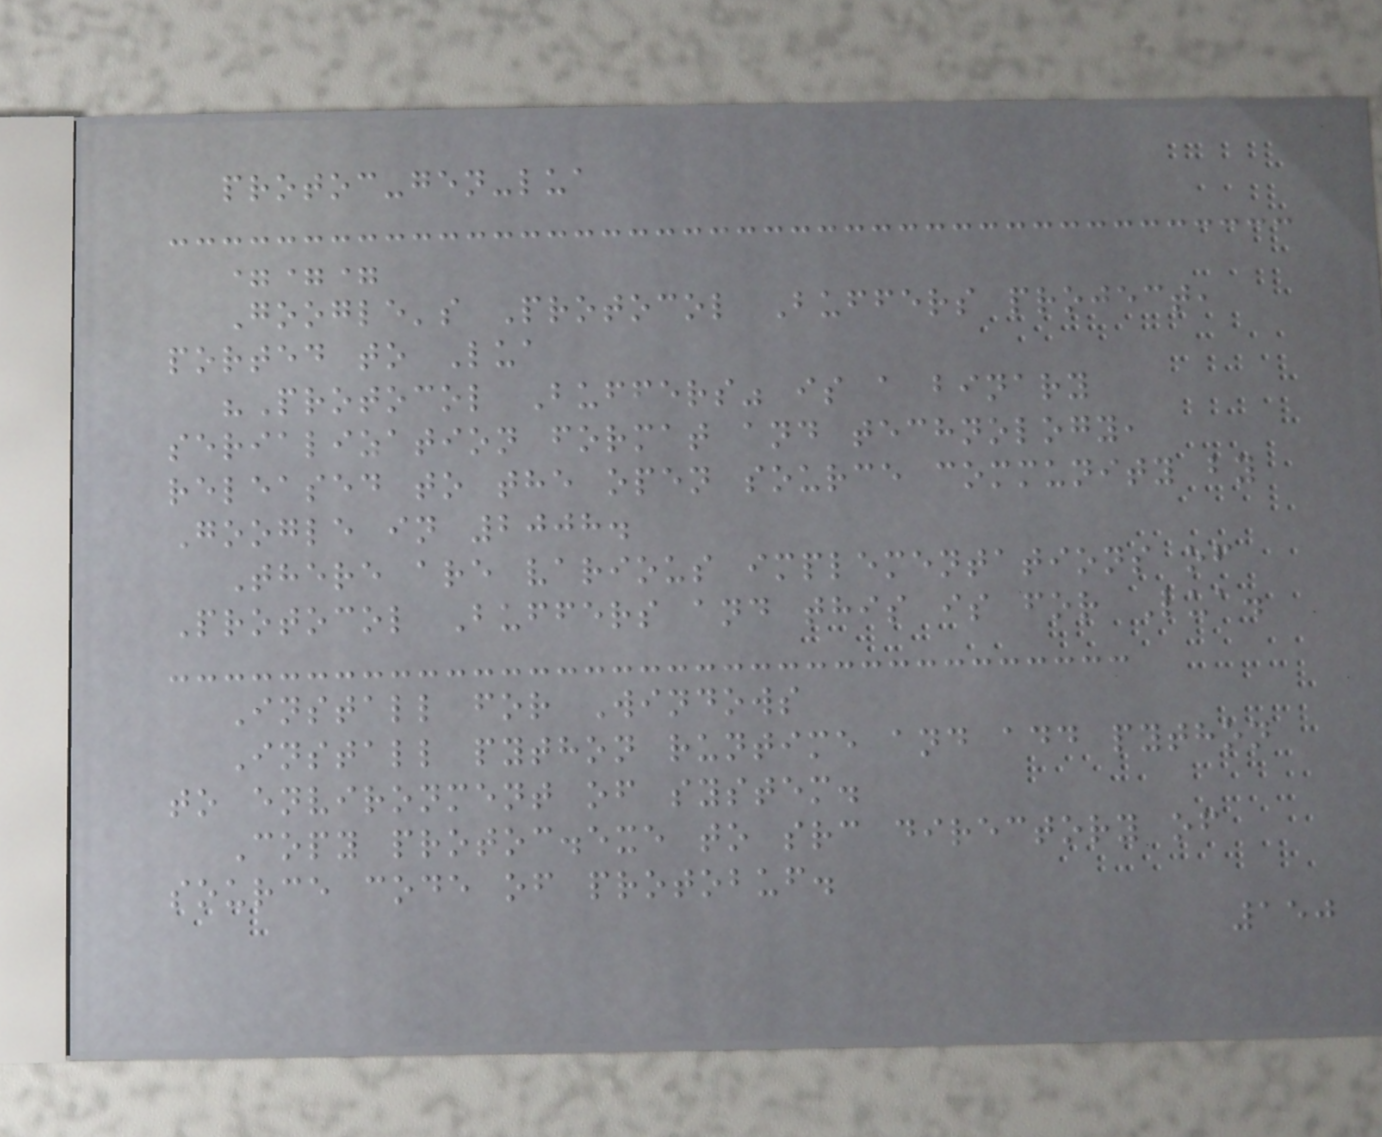protoc-gen-lua
===
Google's Protocol Buffers project,
ported to Lua
"Protocol Buffers" is a binary
serialization format and technology,
released to the open source community by
Google in 2008.
There are various implementations of
Protocol Buffers and this is for Lua.
Install for Windows
Install python runtime and add python
to environment of system.
Copy protoc.exe to src directory of
source code of protobuf.
150
